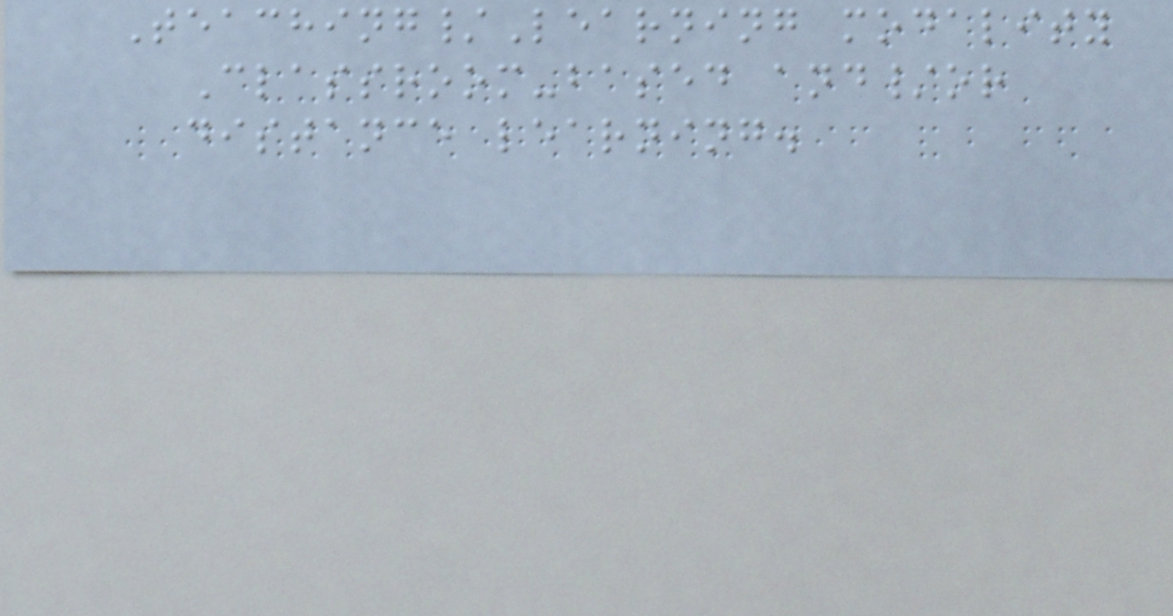Teaching/Learning modality
Classroom-based and/or
distance learning.
